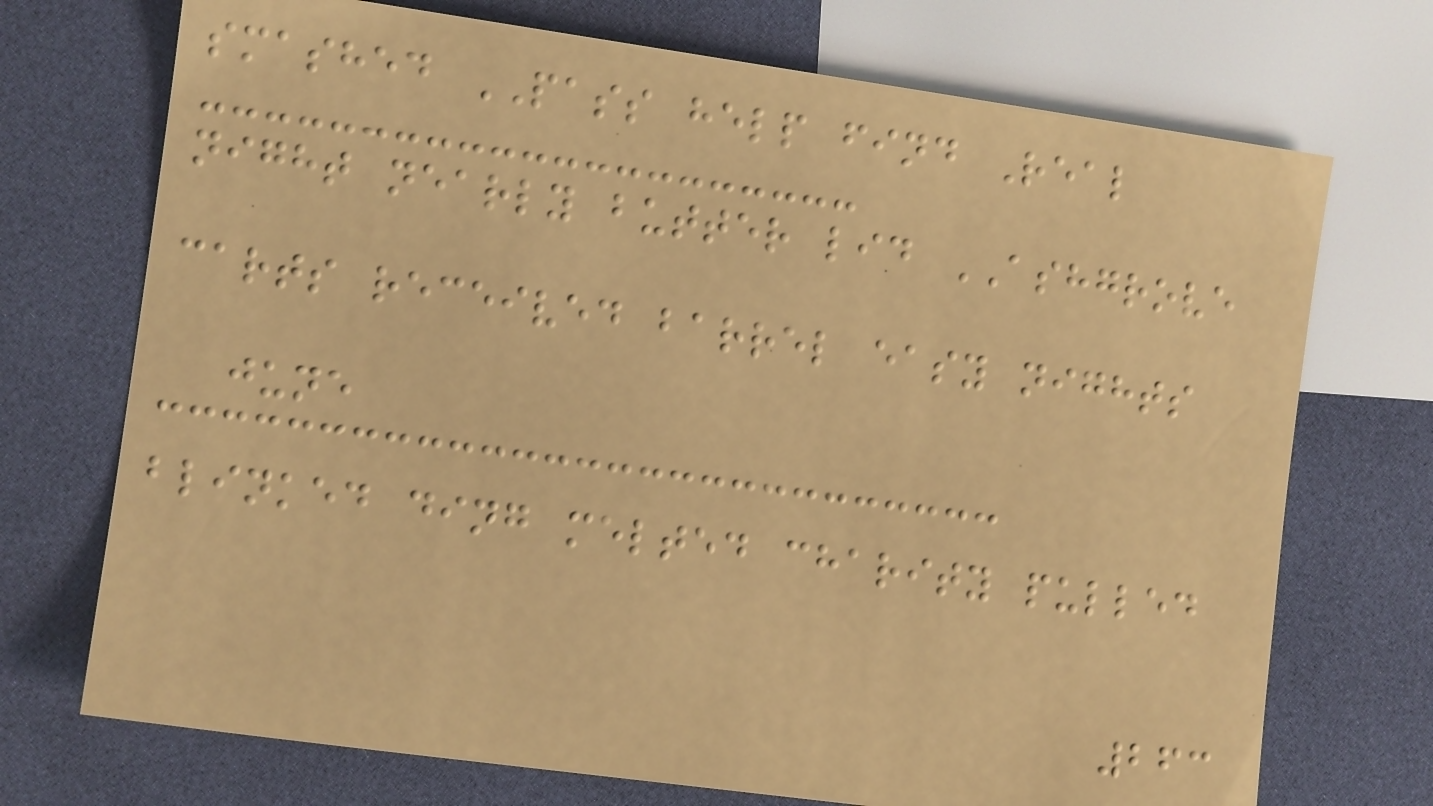smashed PASS help find Real
night nearly butter lid ASHGROVE
carts received barrel easy nights
june
blinked ding melted charity pulled
263
